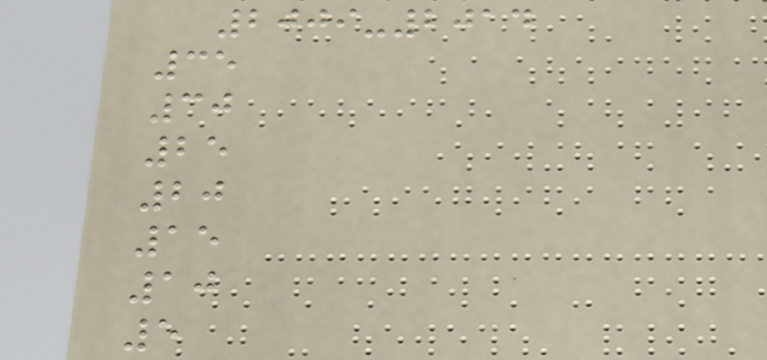2009-2014
35
30
25
20
15
10
5
